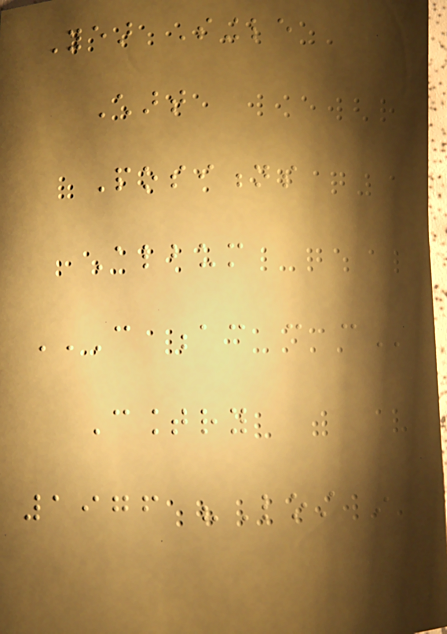Year Single
Chart
Positions
Album
CAN AC CAN CAN
Country
1976 "Lost in
